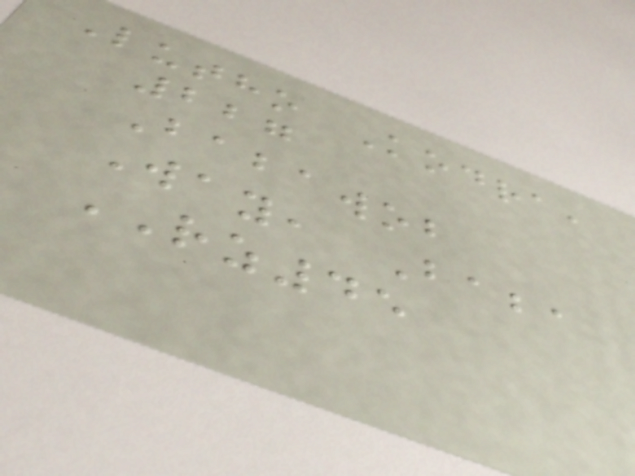Lutho Kodra,
227
Babawob
Way, Baba
RZ45
